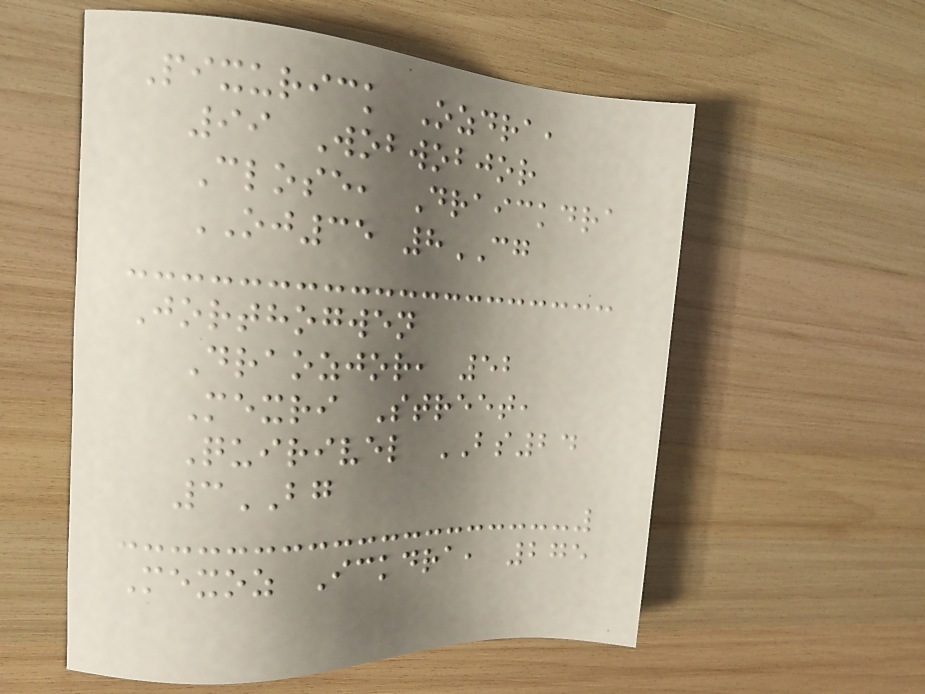Pixurick Ozdra,
99 Wobwobjor
Close, Draickdra
OJ35 8CG
Jorthogwen
Draozjor, 52
Mexri Street,
Quirivel BS24
3BG
Mexoz Ickdra, 275
